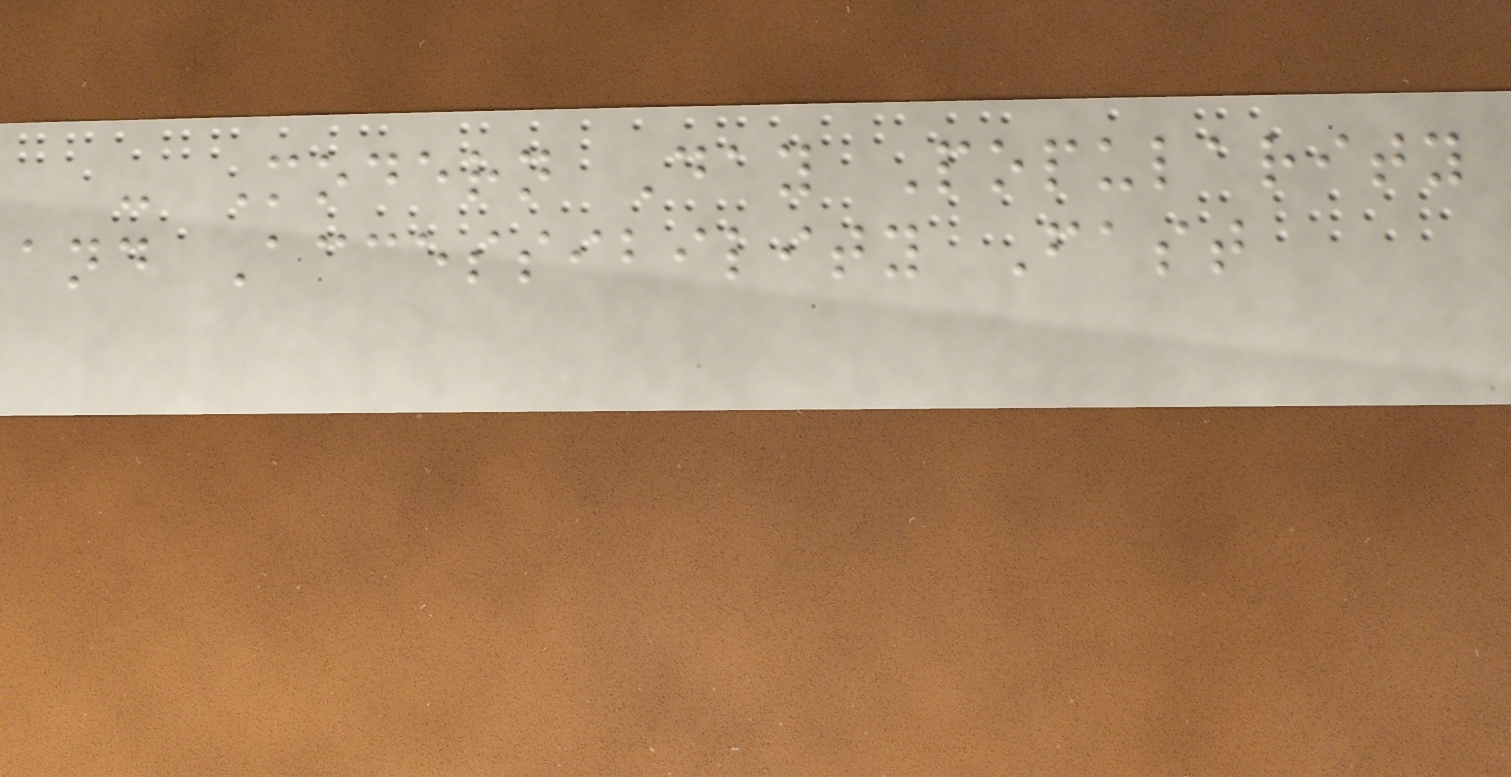- Modern Day Popularity
and Accessibility Fast
